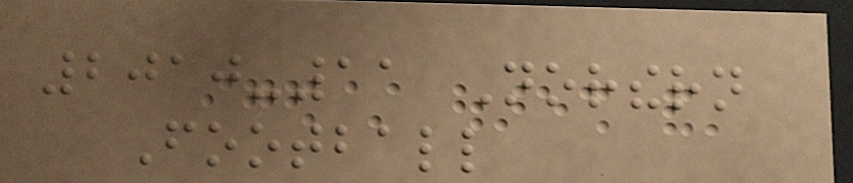2010-11 Northern
Football
